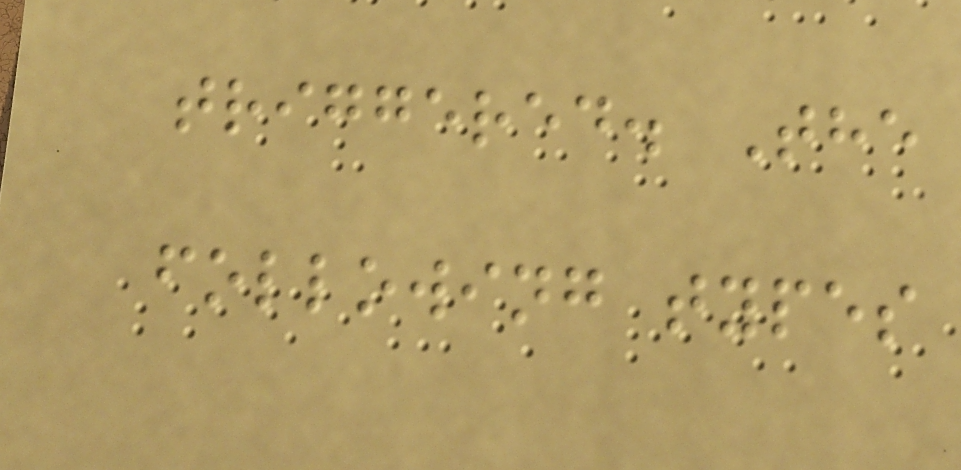triggered. The
following types
